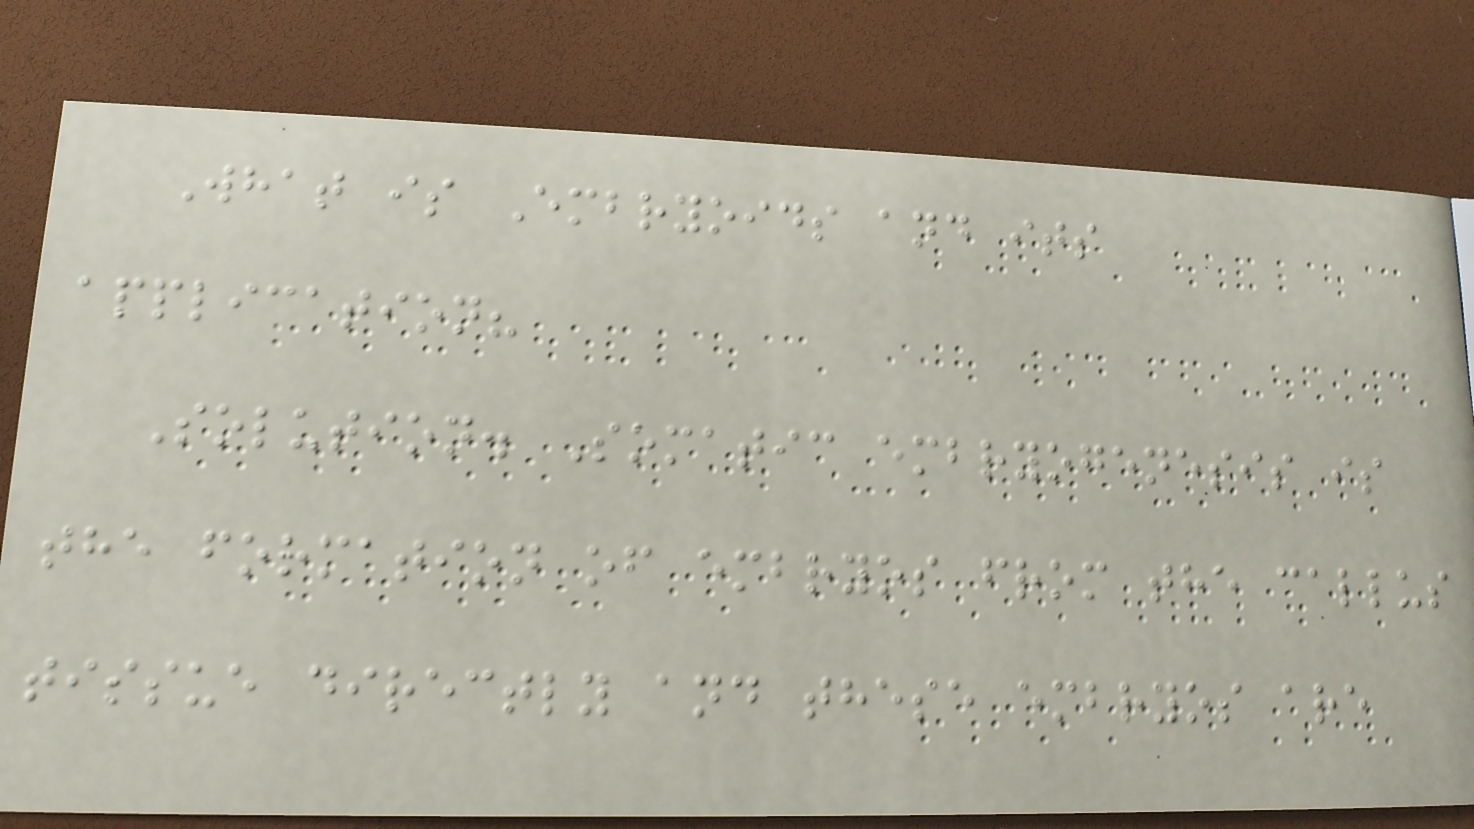What is Embryoids and its
application?
Solution. Somatic embryogenesis is
the formation of embryos from the callus
tissue directly and these embryos are
